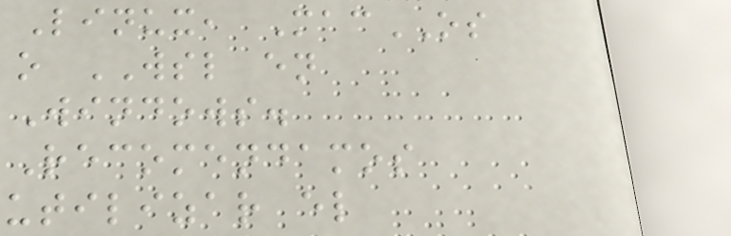Linux, MacOS
o WSL en
Windows.
Recomendamos
utilizar el
